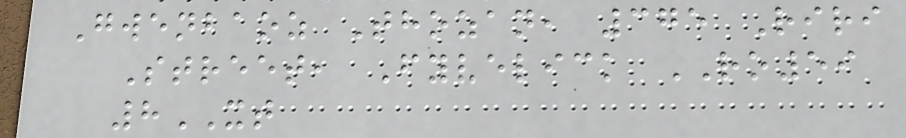Gwenbaoz Thozan, 375 Riri
Street, Fyvelick RO59
8XT
